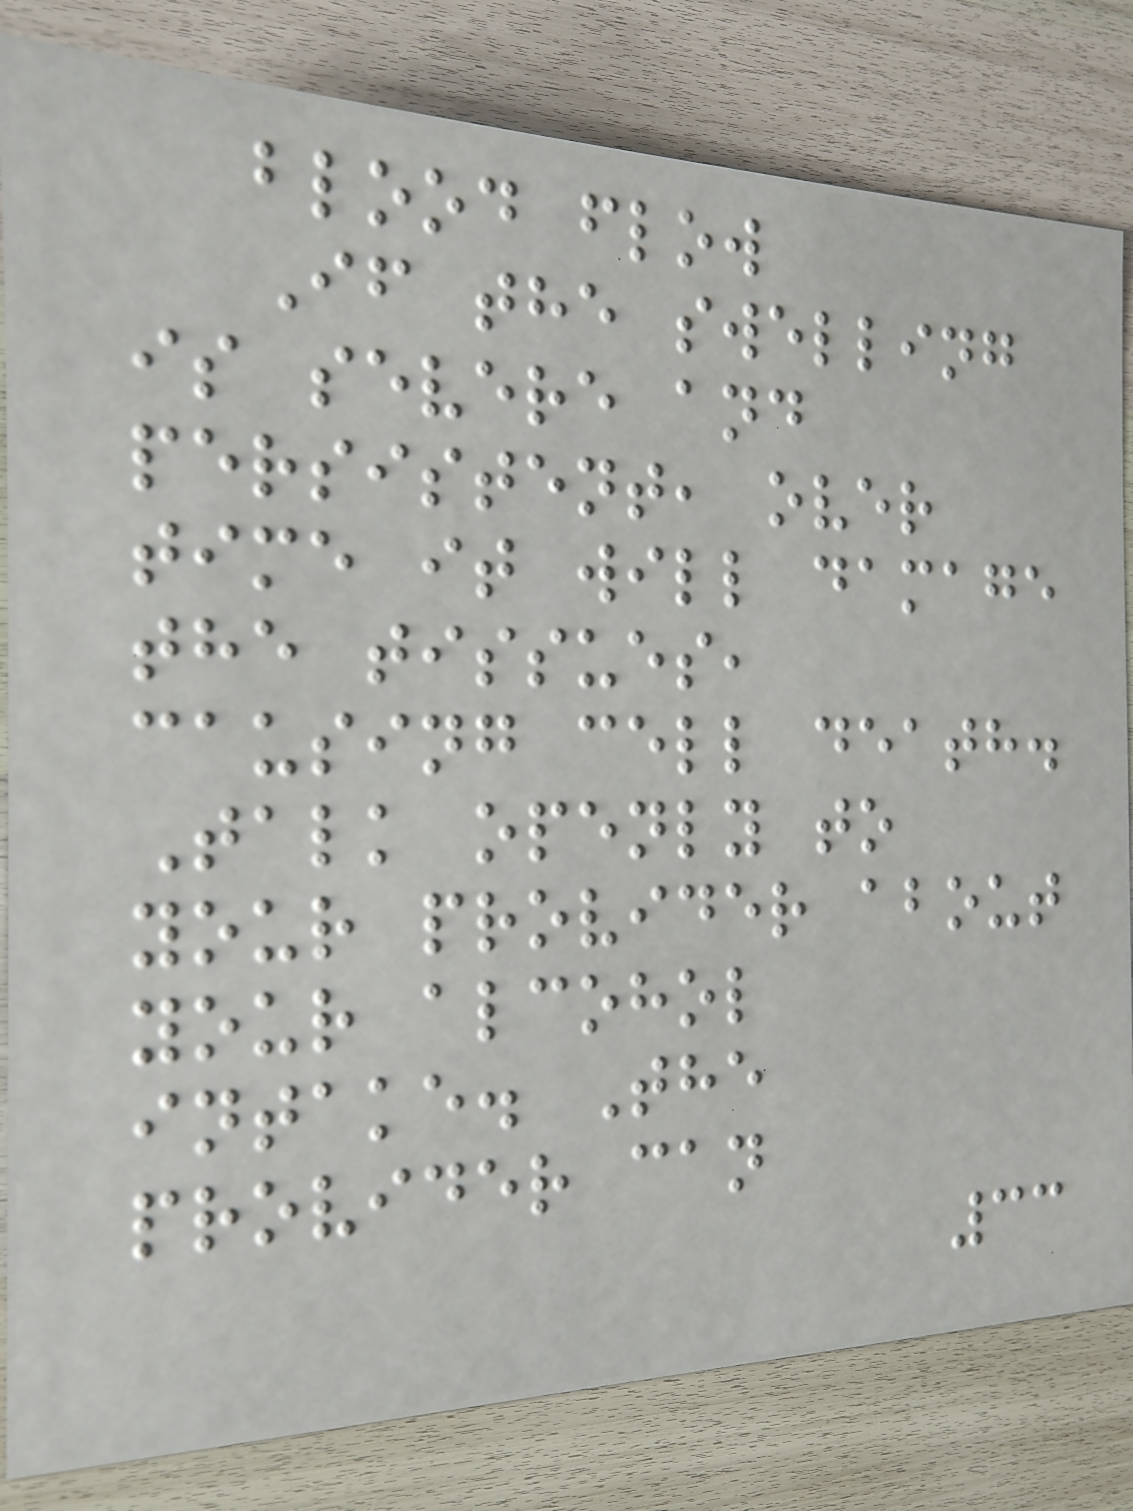blood flow
If the swelling
is severe and
persistent, over
time it will damage
the tissues,
causing cell death.
Talk openly to
your provider about
your alcohol
intake. The
provider can
33
